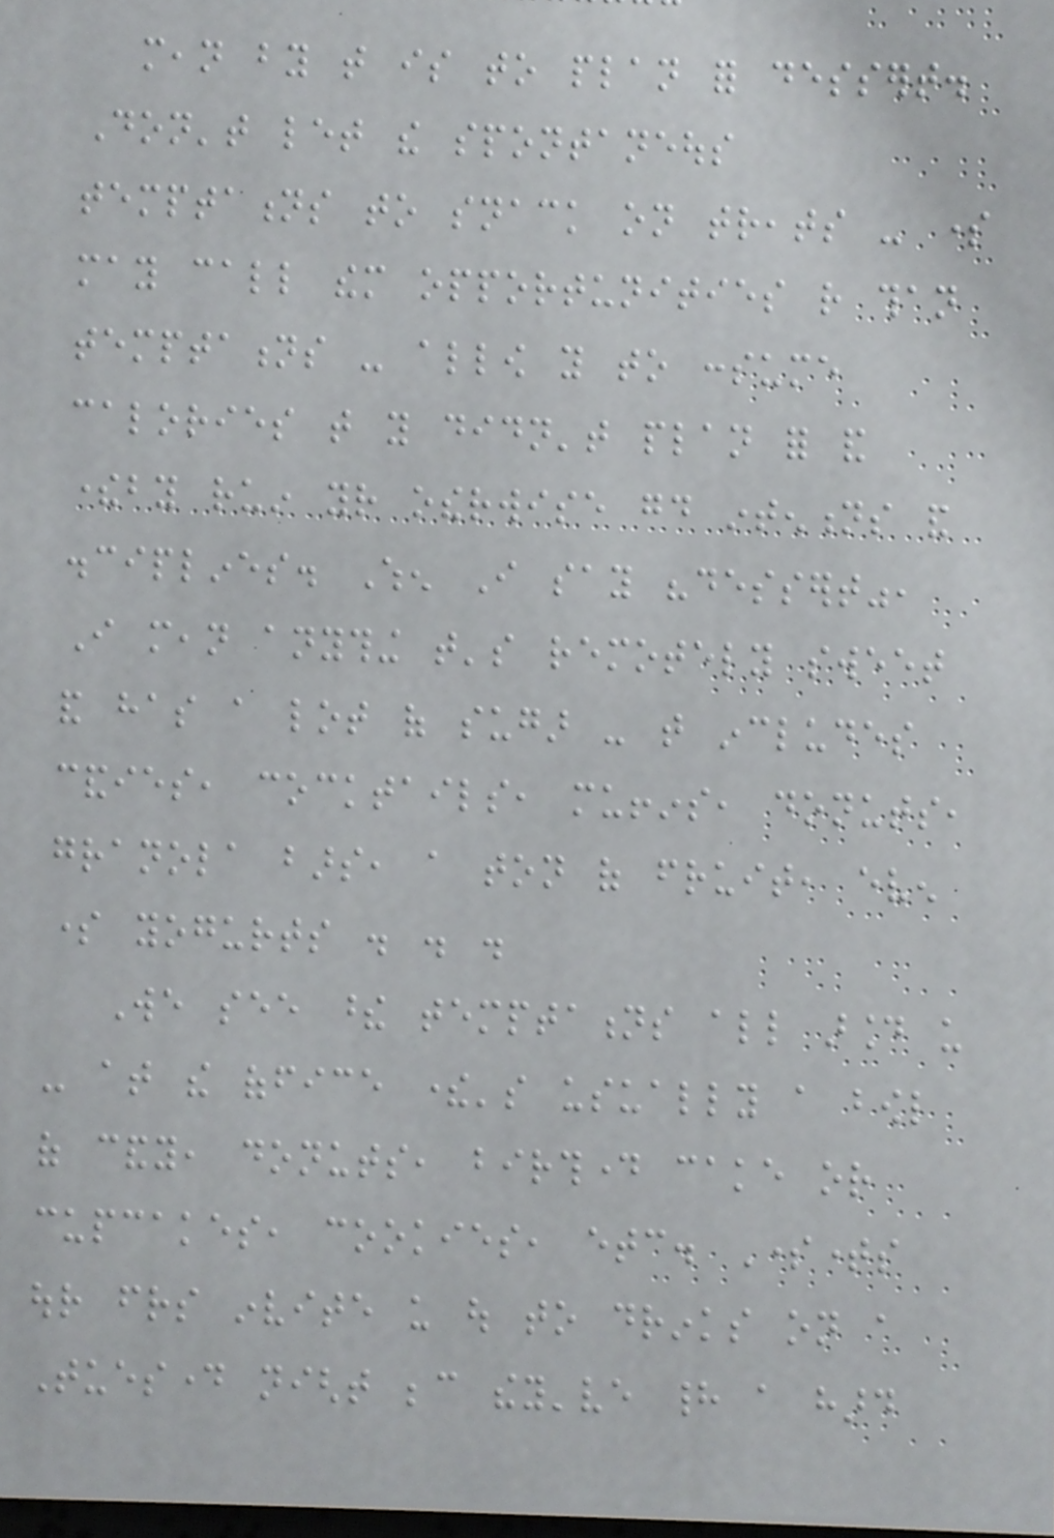mean by that is to plan for dessert.
Don't let the spontaneous
temptations to snack on treats - some
may call them opportunities rather than
temptations - allow you to consume
calories that you didn't plan for and
thereby ruin your otherwise good intentions and
disciplines. When I say "dessert",
I mean anything that's remotely sweet
and has a lot of sugar - that includes
candies, cocktails, muffins, donuts,
granola bars, a ton of fruit, even
some yogurts . . .
We see these temptations all around us
- at the office there's usually a bowl
of candy, donuts, birthday cake or
cupcakes, cookies, etc. Sometimes
our friends invite us out to drinks on a
Tuesday night because they've had a hard
